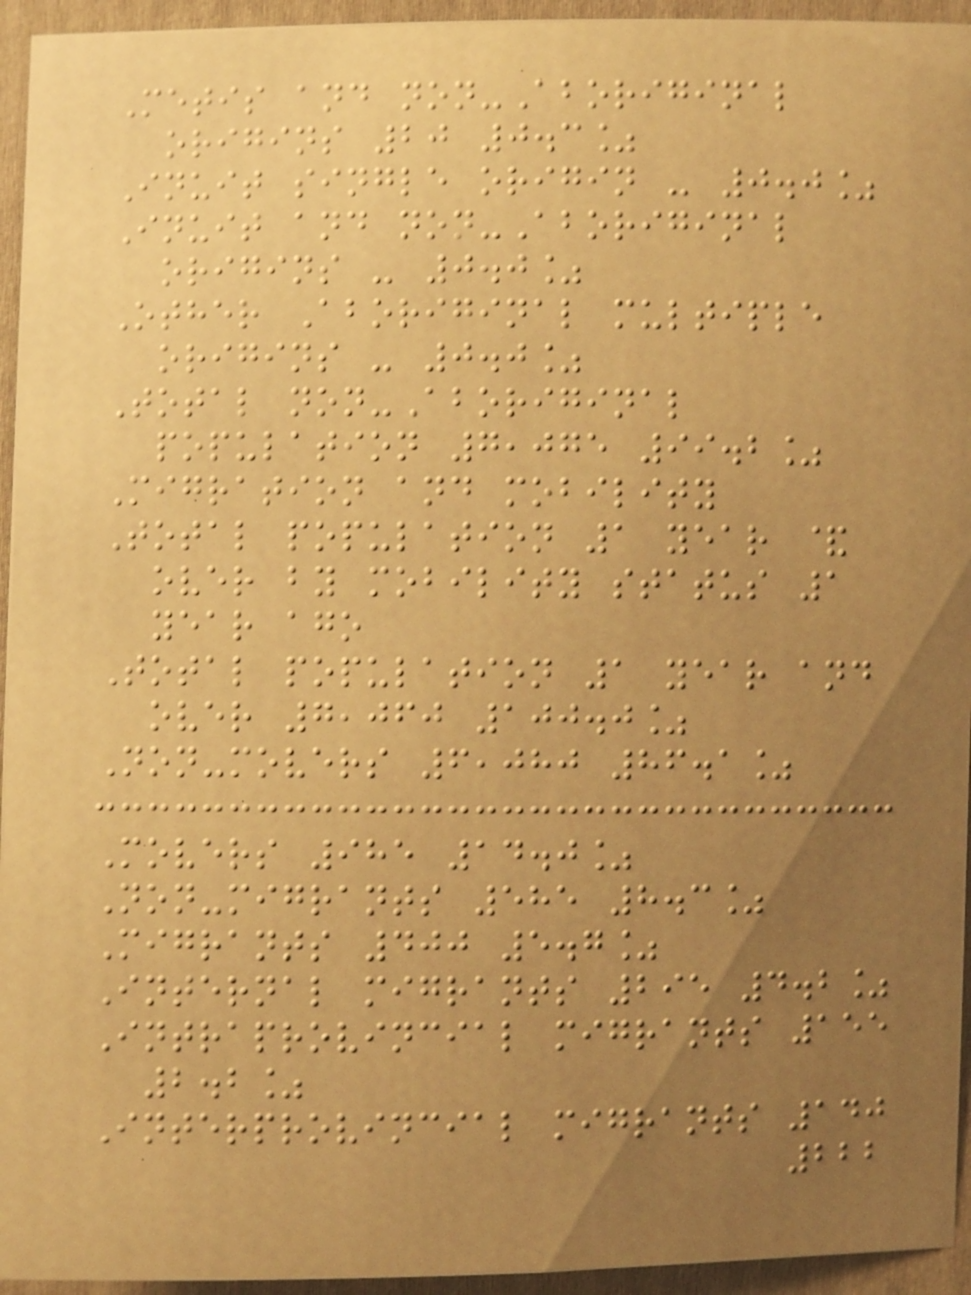Metis and non-Aboriginal
origins 20 0.3%
Inuit single origin - 0.0%
Inuit and non-Aboriginal
origins - 0.0%
Other Aboriginal multiple
origins - 0.0%
Total non-Aboriginal
population 7,075 99.2%
Migration and mobility
Total population 1 year &
over by mobility status 1
year ago
Total population 1 year and
over 7,060 100.0%
Non-movers 6,080 86.1%
Movers 985 14.0%
Non-migrants 585 8.3%
Migrants 400 5.7%
Internal migrants 295 4.2%
Intraprovincial migrants 155
2.2%
Interprovincial migrants 140
222
